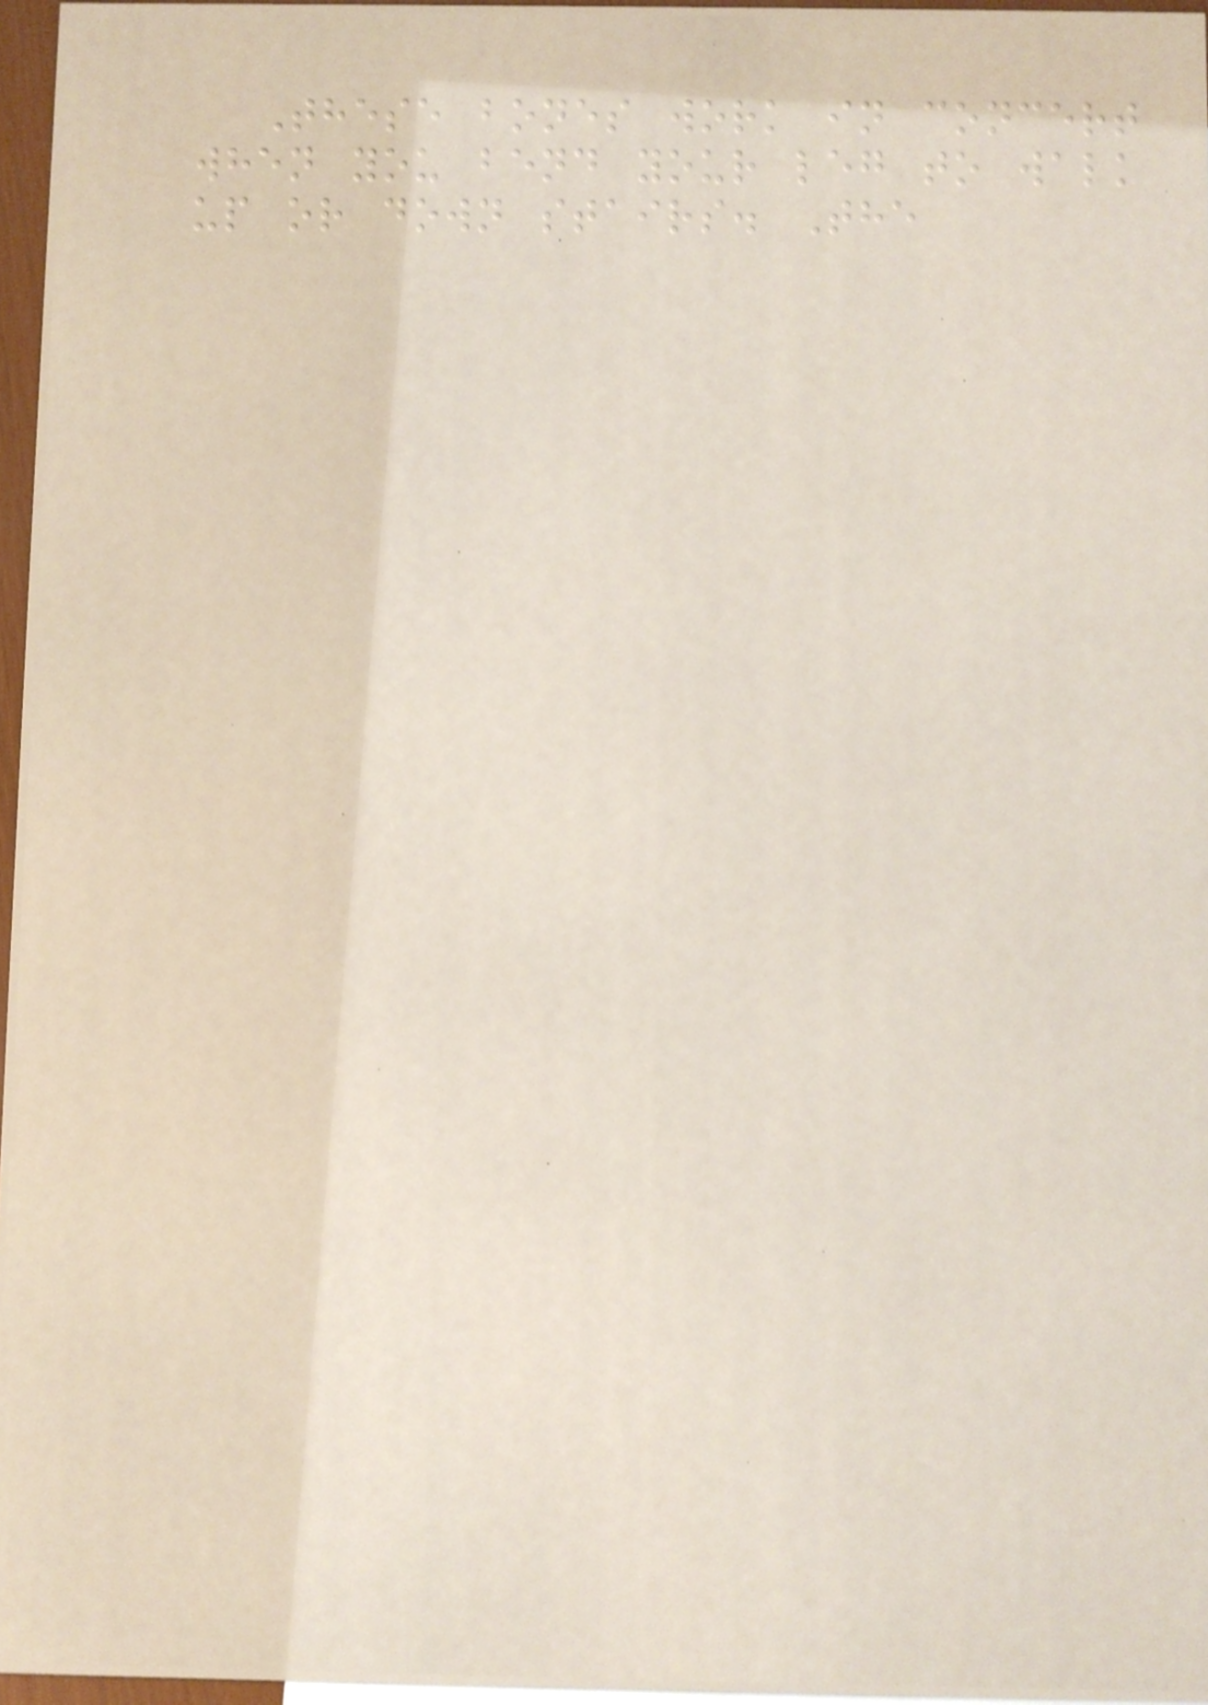These bones work in concert
when you bend your leg to walk
up or down stairs. The
